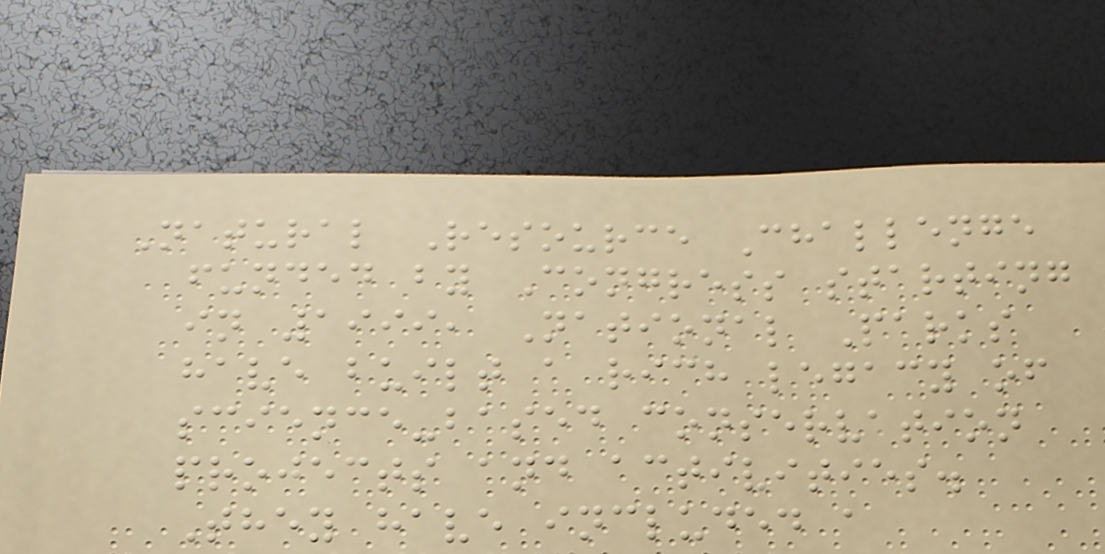Natural Resource Challenge
funded by Congress starting
in 1999, National Parks
have built a rich legacy of
science-based conservation
projects and activities.
They have included a
